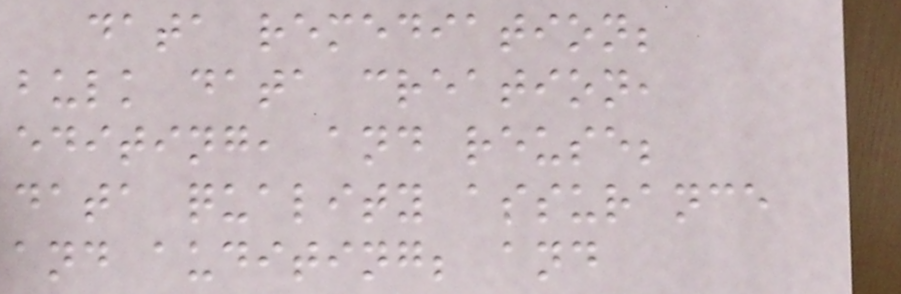data remediation;
bulk data creation,
editing, and reuse;
data quality assurance
and auditing; and
